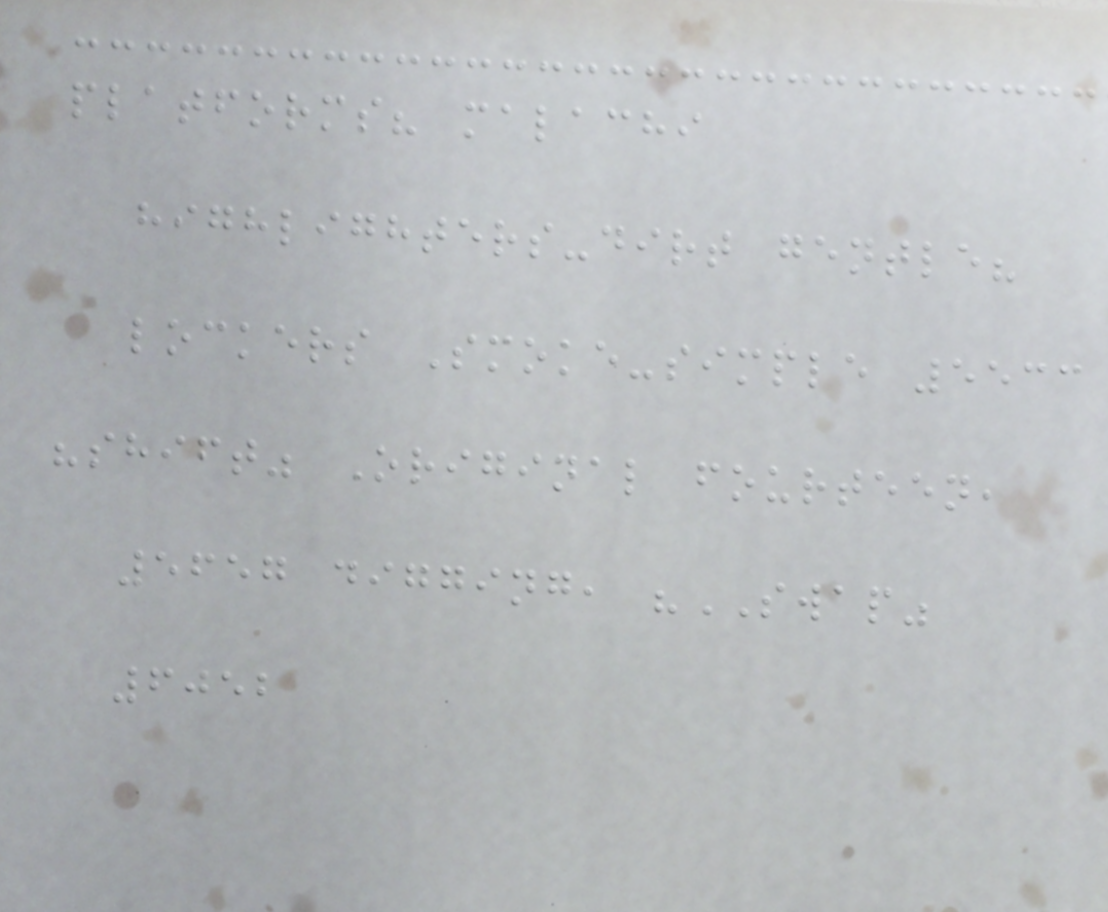platforms? malachi
highlighters-dirt gentle?
lockers Smoke-simple 5533
"shift" Original fourteen,
5657 digging, "SWAP"
6052
